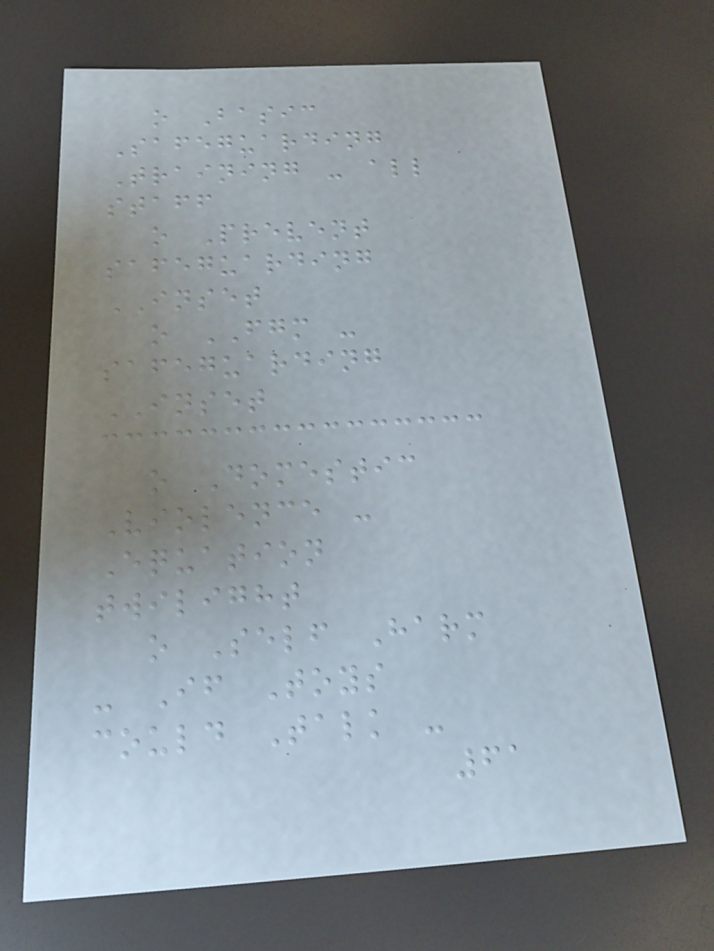o Basic
Safeguarding
Training - all
staff
o Prevent
safeguarding
INSET
o FGM -
safeguarding
INSET
o Domestic
Violence -
Equation
twilight
o Self Harm
- If Toys
could Talk -
61
